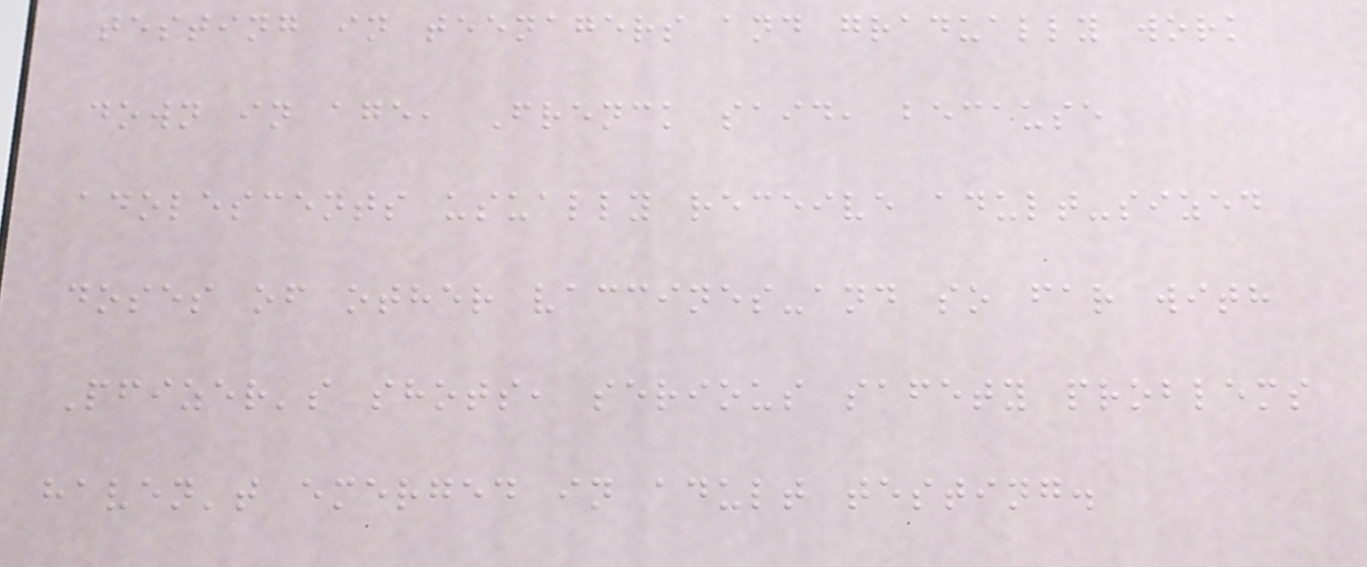testing in teenagers and gradually work
down in age, Frenck said, because
adolescents usually receive adult-sized
doses of other vaccines-and so far with
Pfizer's shots, serious safety problems
haven't emerged in adult testing.
